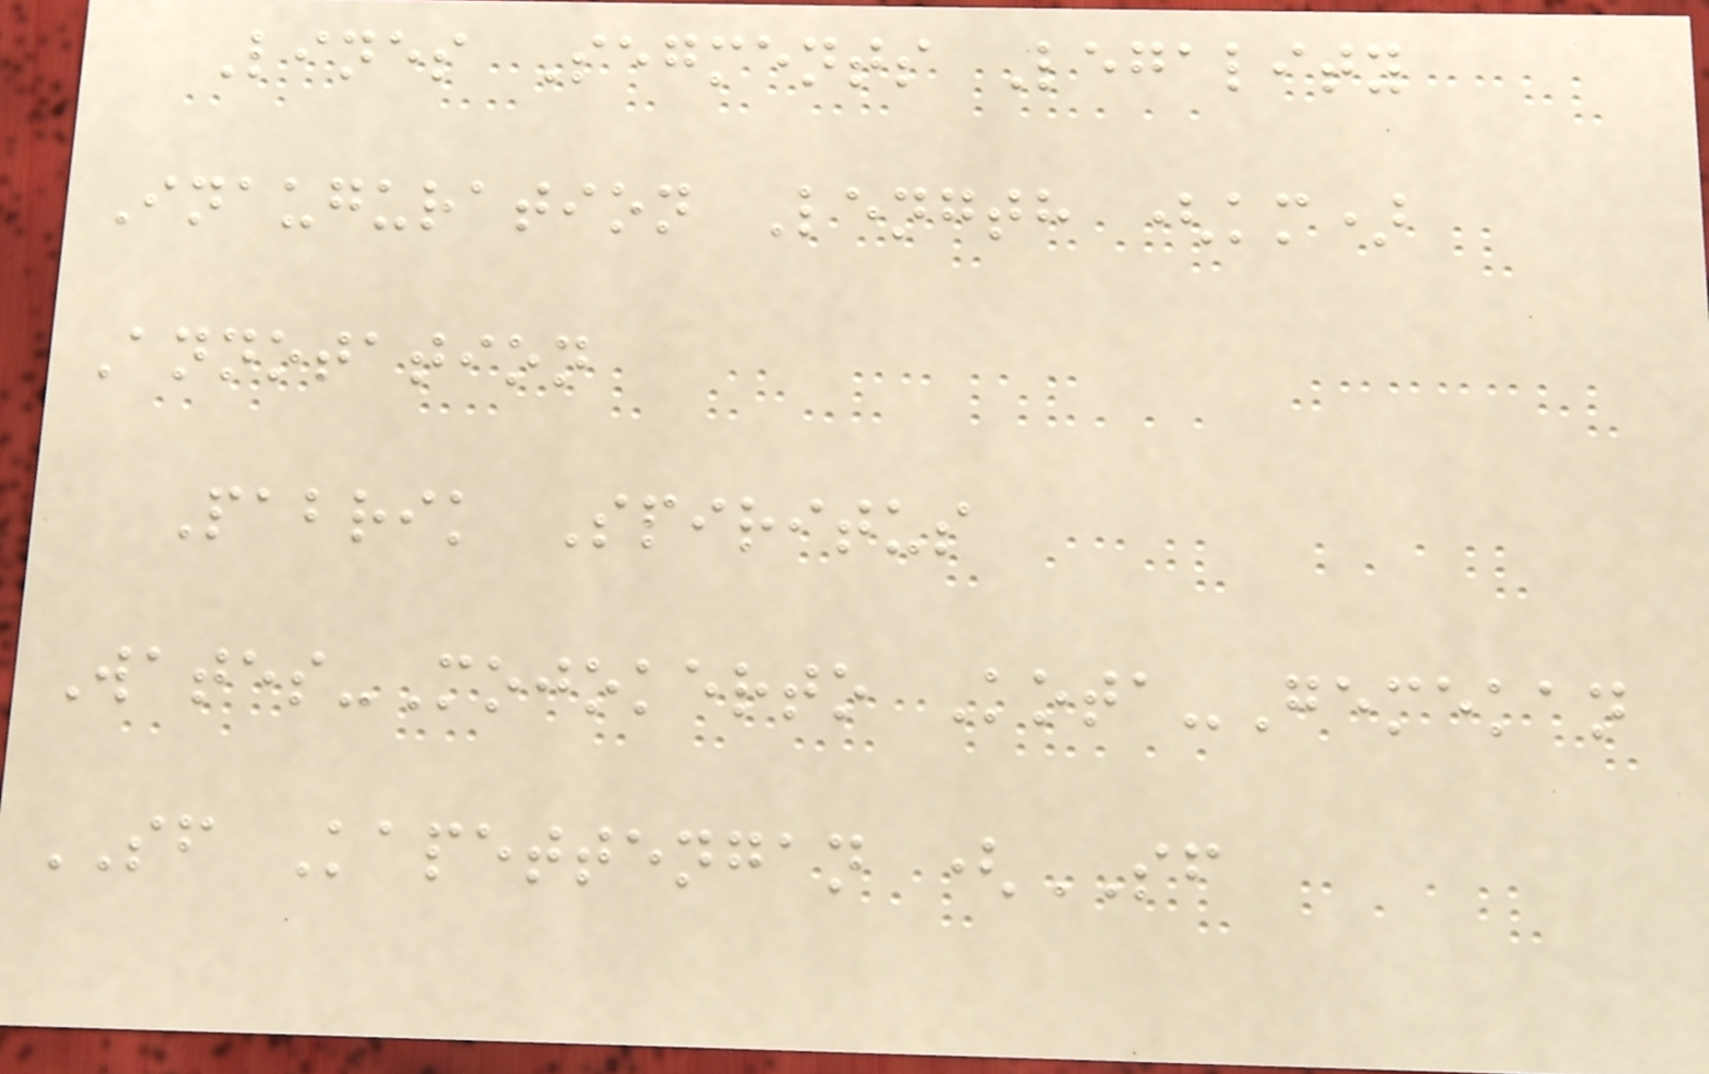Lines Segments Legality
Inauguration Length (km)
Annotation
Pabrik Spiritus
Wates-Mojokerto Kota-Gemekan
SF Kapettengan (SF
